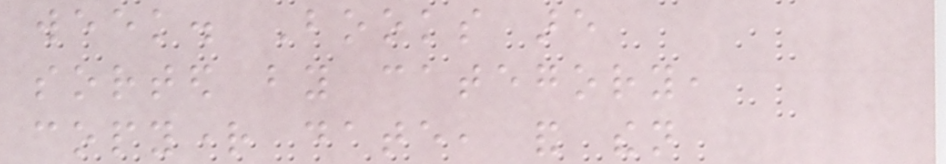week. Books are
sorted by category,
copyright date, and then
